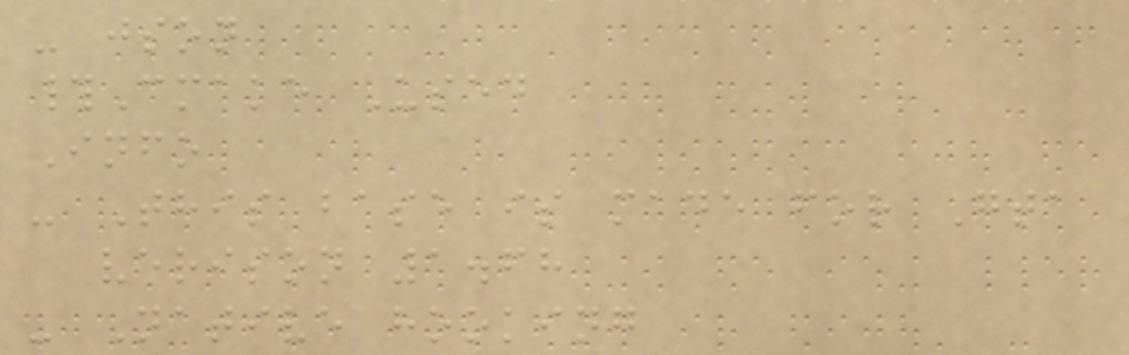- json
#Cmake Used
Info
- This base is made for Gta
verison 1.68
- Native hooking
